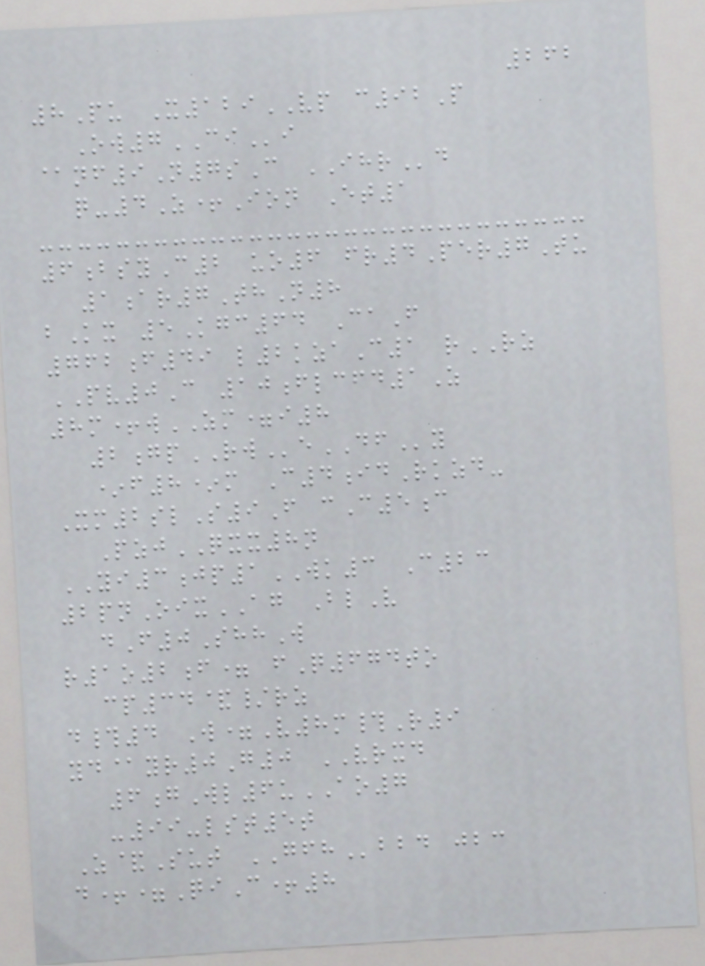262
8Pu X129VP c92P
Ow7CIi
@nf9N7sC IHRd
q-4Z+Ion Et1
6bsyC2 uo6 fr4Per7Tu
1ar7ThN8
bKx 5Kgc64 CaF
762f49 l2kzaC1 rRZ
PV0C 10flcfd1Z
8m+wZM=i8
2gpRWeDFy
*f8*m C4idRkzd-
Xm2slS9F cC5c
PzjQXX8n
YI3jp1WK3 C23
2pnOixAG BlV
dF0ShhW
r1o2f= fQ674to
cp34&/rz
d#4 W=V8m#R9
yd@yr0G0 VRXD
6gWl6uAO7
-99-lst5t
Z&Sut GFHbbd jbc
d+=QiC+8
